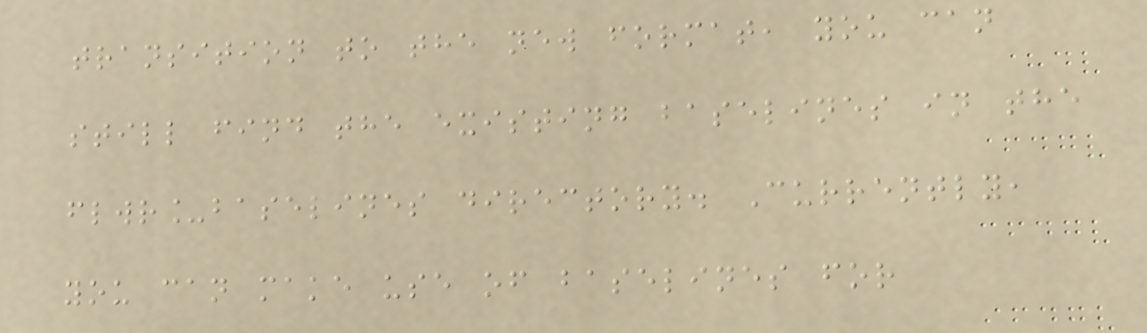transition to the new format, you can
still find the existing baselines in the
flwr_baselines directory. Currently,
you can make use of baselines for
